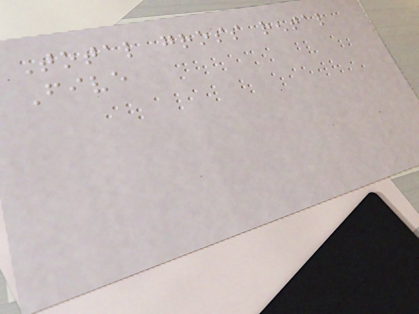Total gross rental
Five
